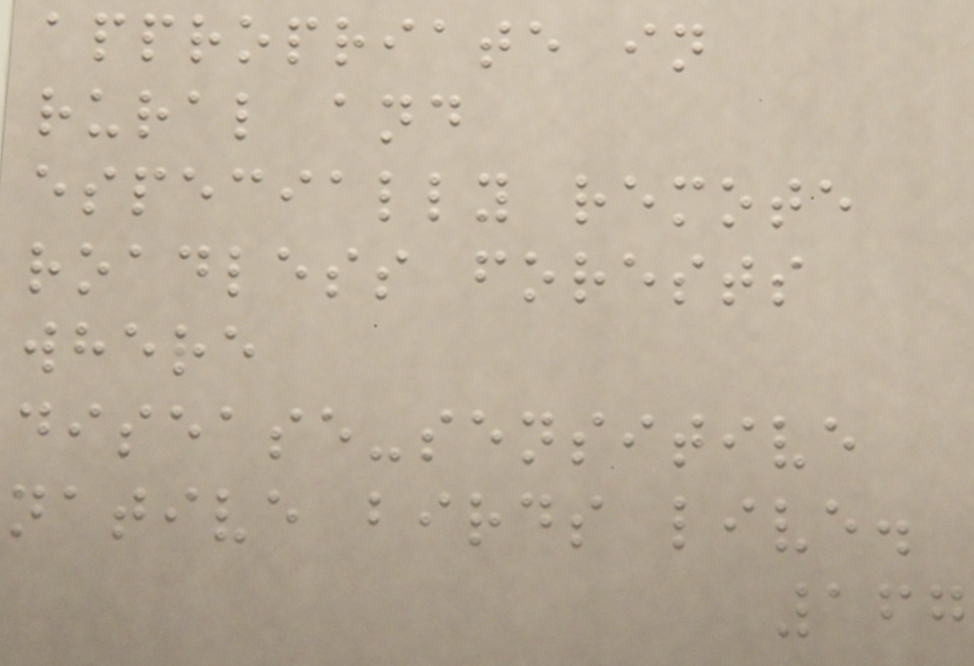appropriate in
rural and
especially remote
roadless forests
where
disease-sensitive
native birds live.
167
